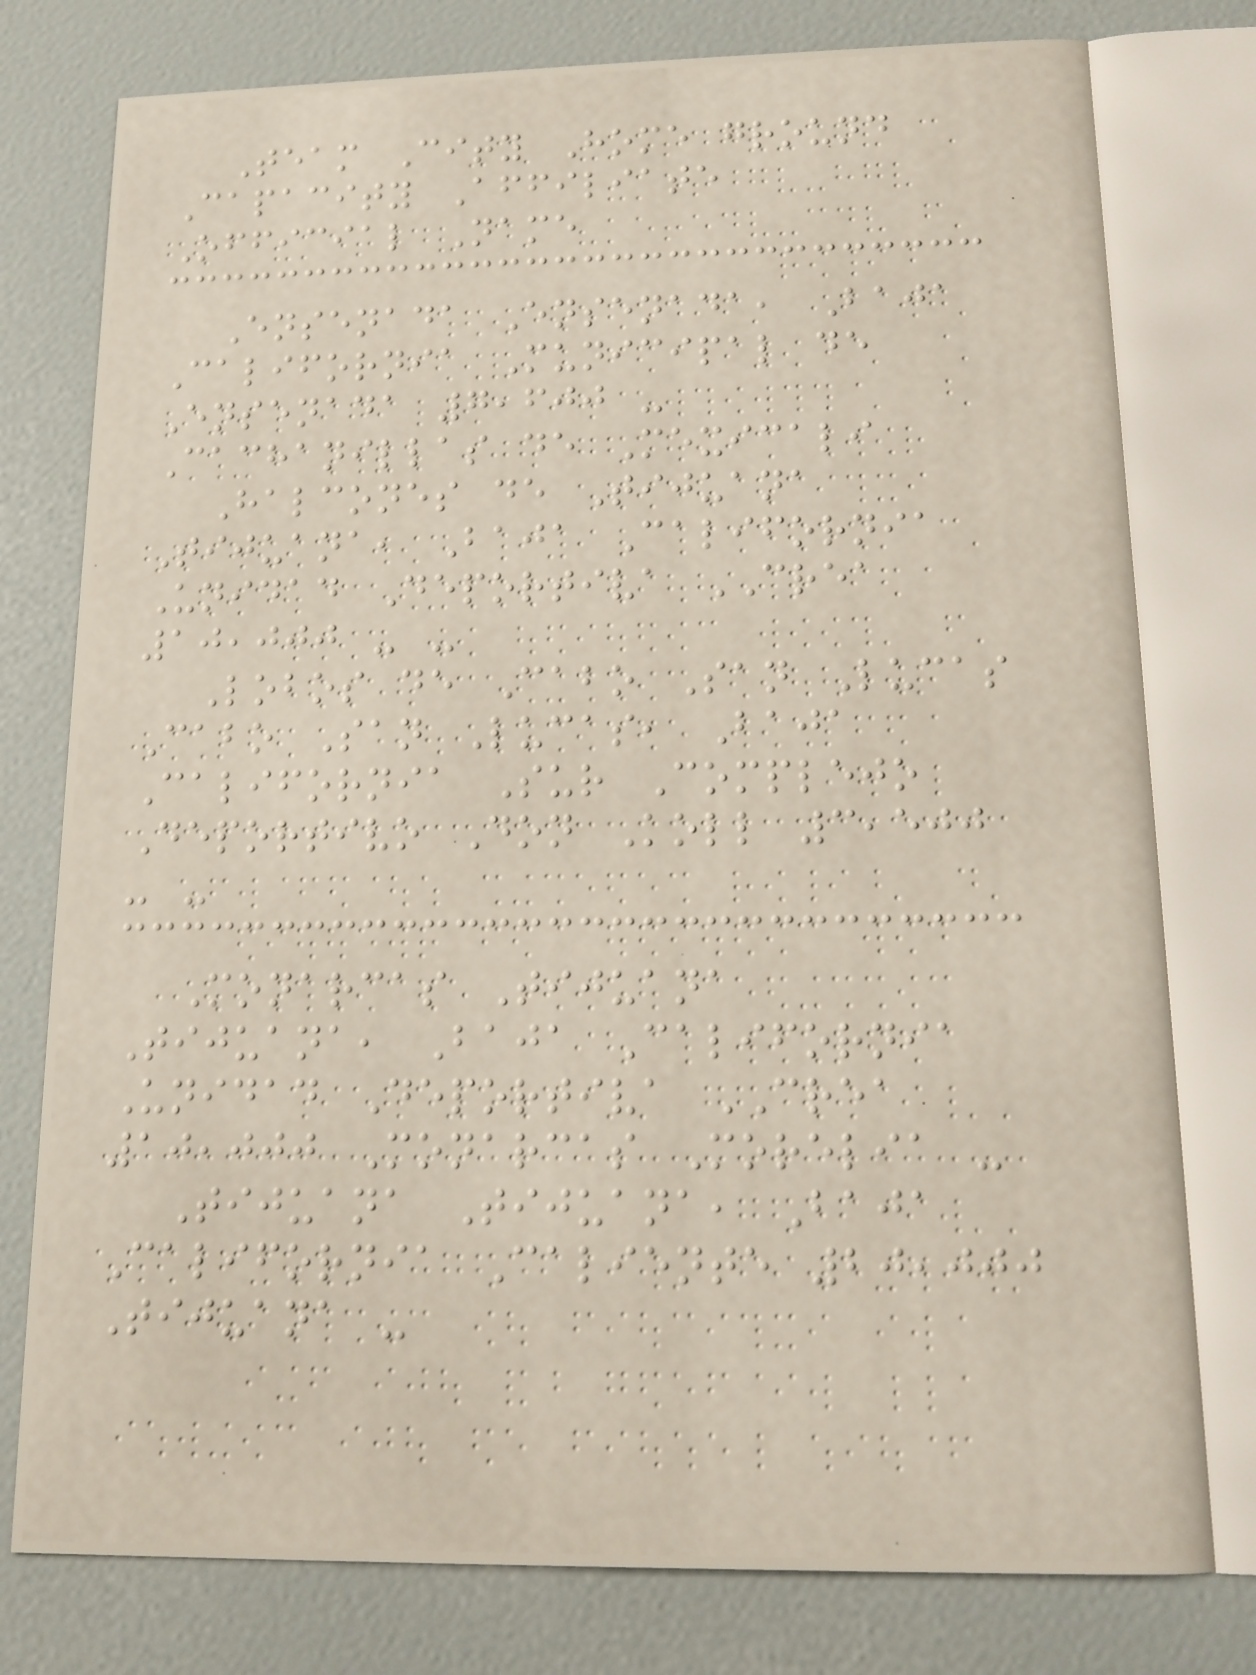Team City Home ground
Capacity Affiliate
Official Name
Ensenada Ensenada, Baja
California Municipal de
Ensenada 7,600 -
Cachanillas de Mexicali
Halcones de Tijuana
Tijuana, Baja California
Unidad Deportiva CREA
10,000 - -
Lobos de Cabo San Lucas
Cabo San Lucas, Baja
California Sur Complejo
Deportivo Don Koll 3,500
- -
Monarcas Tijuana
Tijuana, Baja California
Unidad Deportiva CREA
10,000 Monarcas Morelia -
Tijuana Tijuana, Baja
California Caliente 20,000
Tijuana -
